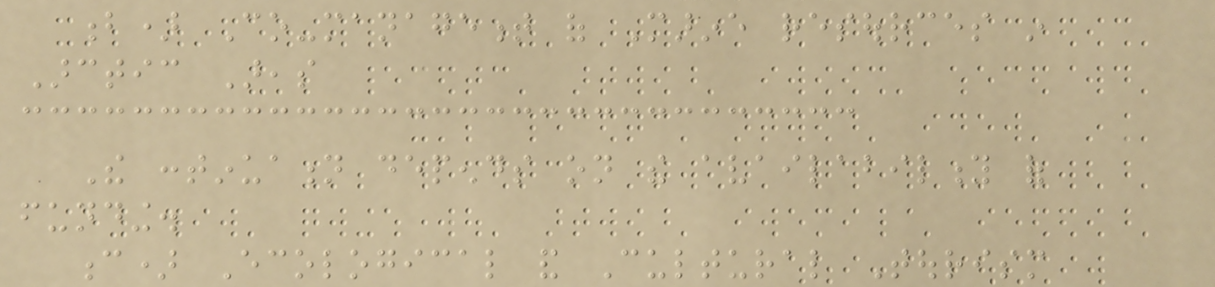b) Co-management of Marine resources in
Arctic Areas
The continuation depends on the availability of
funding.
c) Ecological and Cultural Tourism
